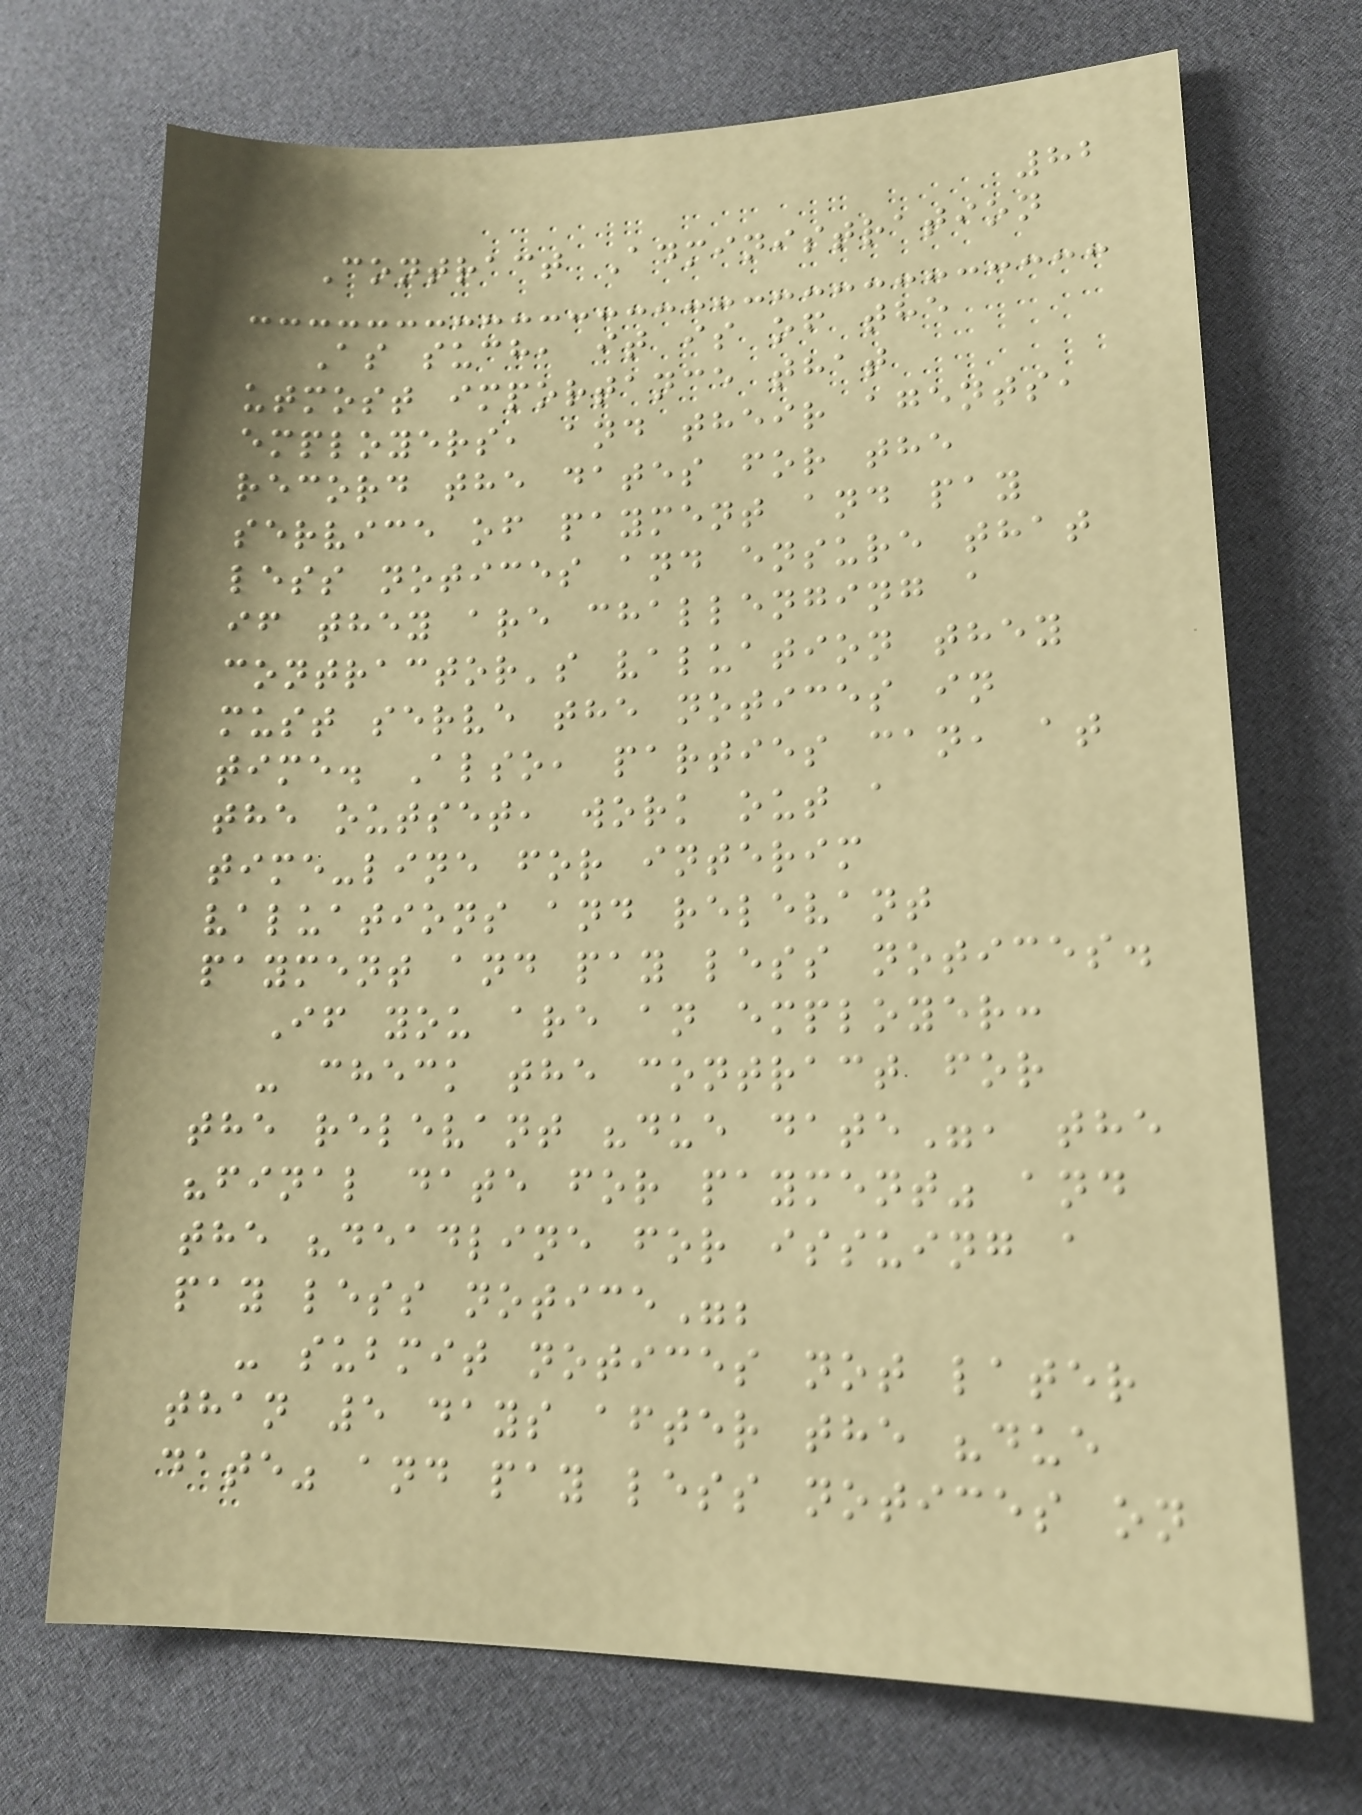82
Contract Administration
As such, it is of the
utmost importance that
employers, and their agents,
record the dates for the
service of payment and pay
less notices and ensure that
if they are challenging a
contractor's valuation they
must serve the notices in
time. Also, parties can, at
the outset, work out a
time-line for interim
valuations and relevant
payment and pay less notices.
If you are an employer:
- check the contract for
the relevant "due date", the
"final date for payment" and
the "deadline for issuing a
pay less notice";
- submit notices not later
than 5 days after the "due
date" and pay less notices on
